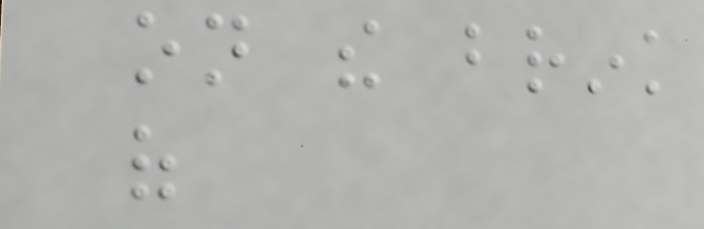on the brink
of
